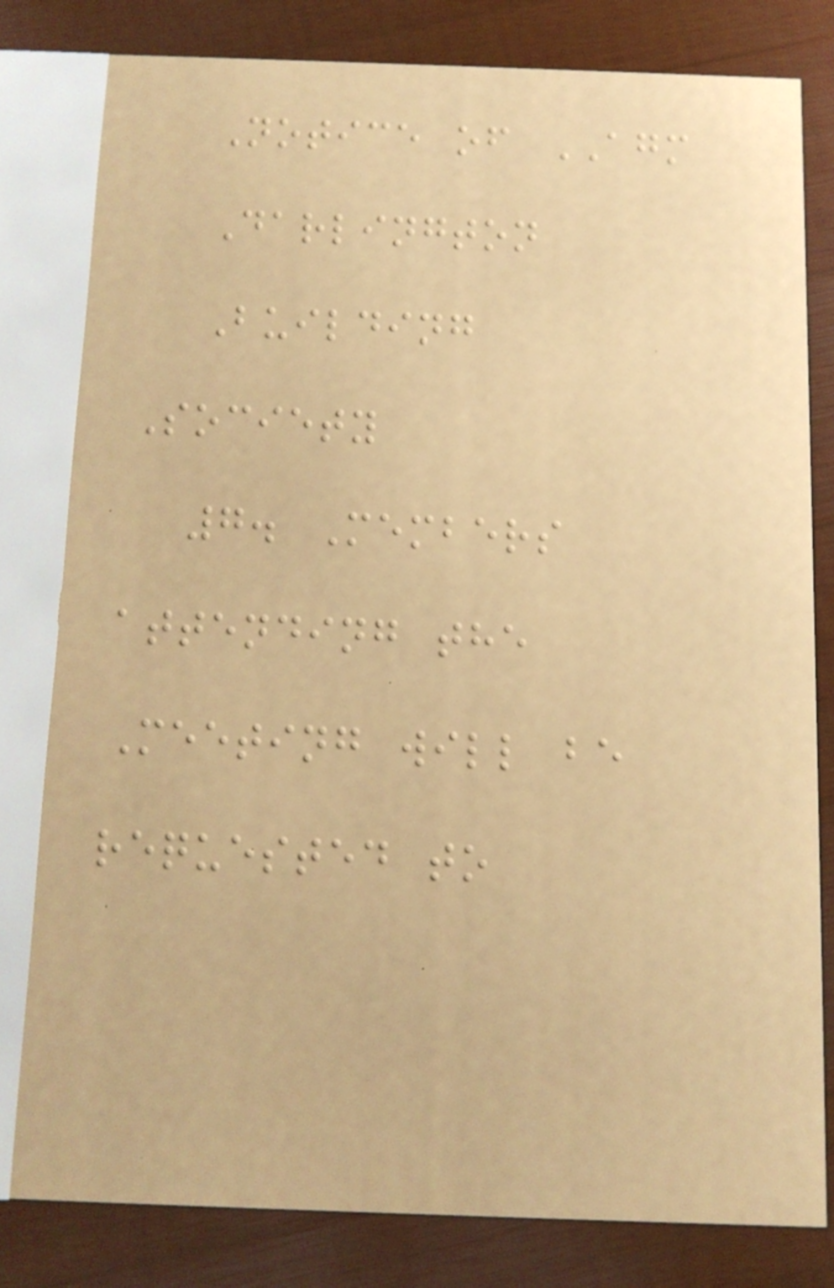Notice of AGM
Darlington
Building
Society
7. Members
attending the
Meeting will be
requested to
